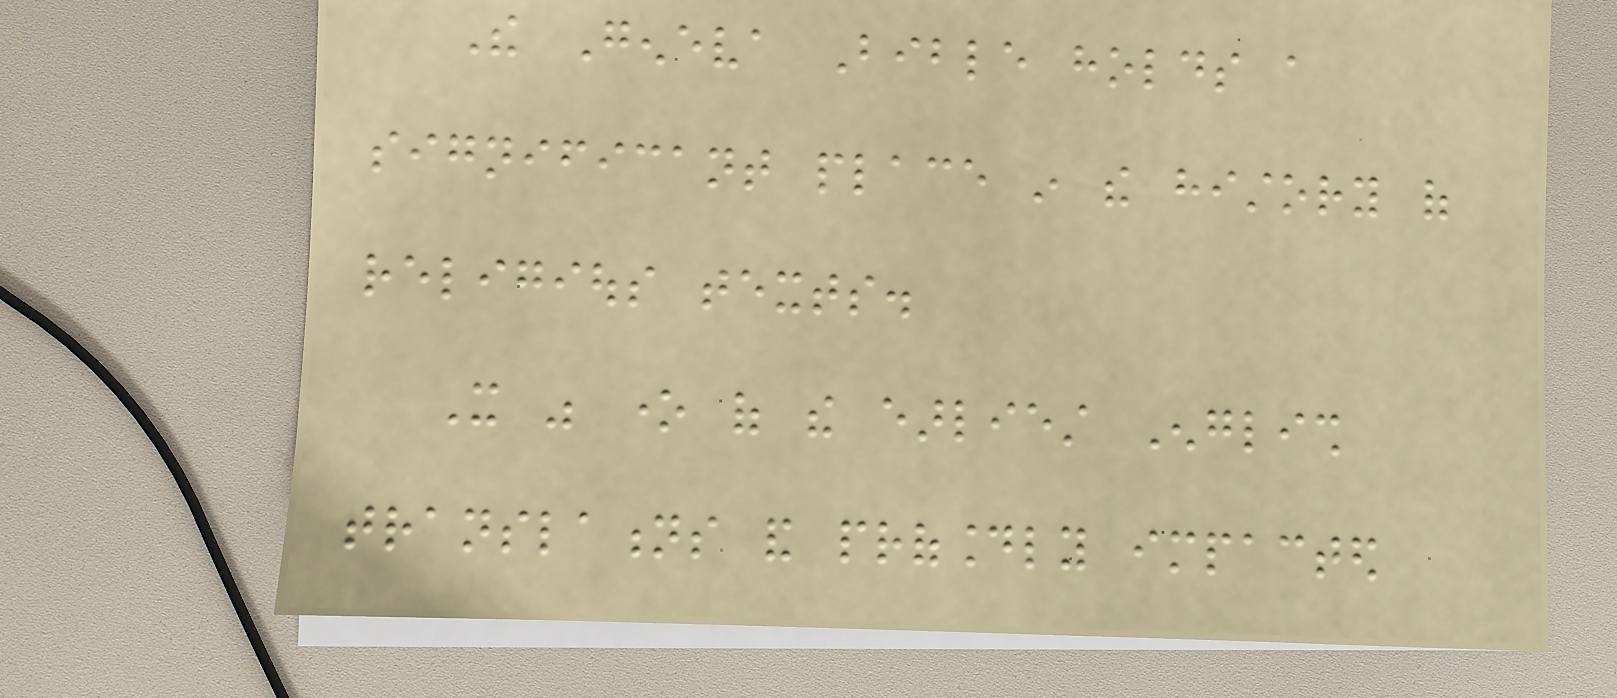The Geneva Bible holds a
significant place in the history of
religious texts.
It was one of the earliest English
translations and profoundly impacted
